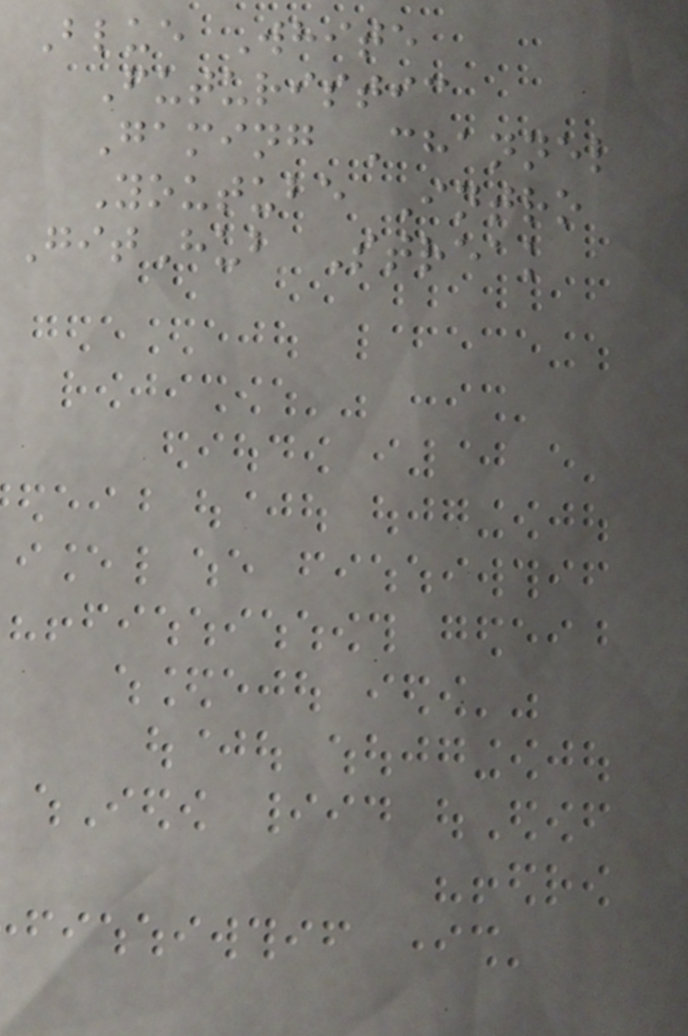Blue White
Futuristic
Gaming Channel
Youtube Intro
GitHub Streak
